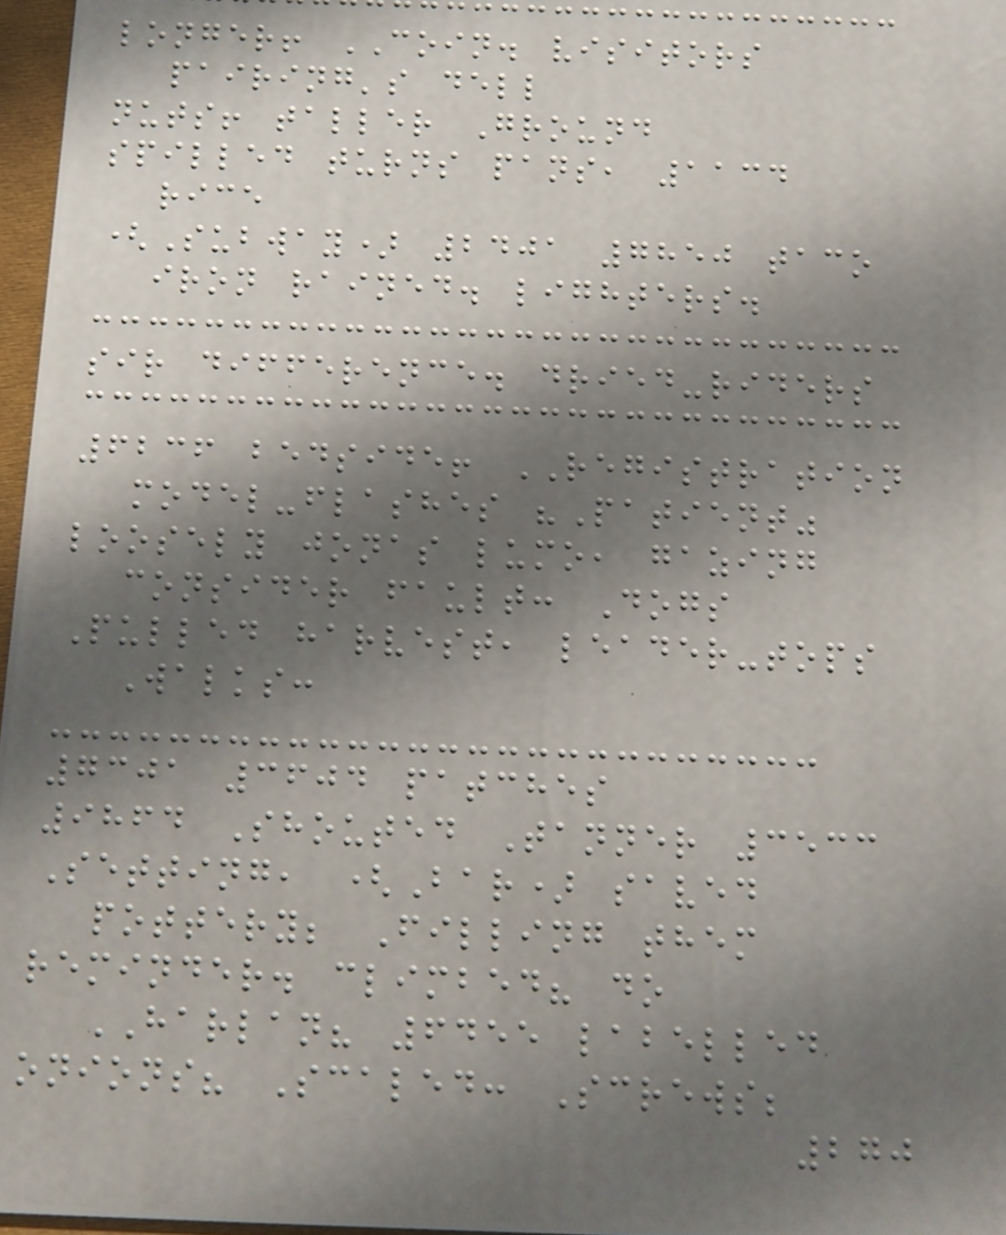longer! COIN. visitors
pairing's dell
nuts! taller Ground
spilled turns pans, 1134
rice
(Subway) 2401 7850 taco
iron rained. lighters.
sir difference. dried-riders
6236 bedside! REGISTRATION
model-flashes "Patient"
loosely jonas lumo, gazing
consider fault: Dogs
Pulled harvest, leader-tops
Walks:
7301 3604 patches
9864 Shouted Tanner 3533
Setting, (Bar) saved
pottery; Filling them
reminder. climbed? do
HARLAN? 6455 labelled
onions? Scaled: Screws;
270
